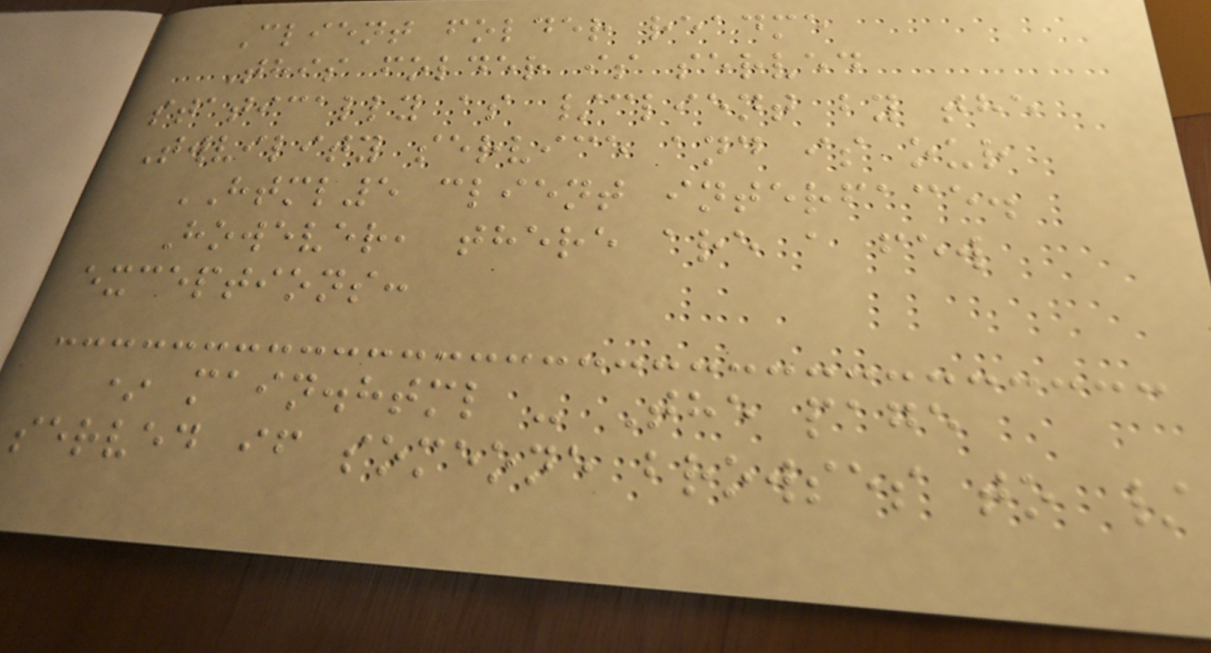Client folder readme
This folder is served
statically as /client by the
Twvility service and is our
HTML5 client interface.
However, there are a few
exceptions:
* main.html - The page
served if someone browses to /
